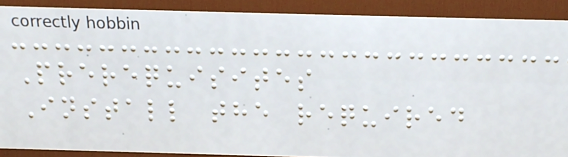Prerequisites
Install the required
